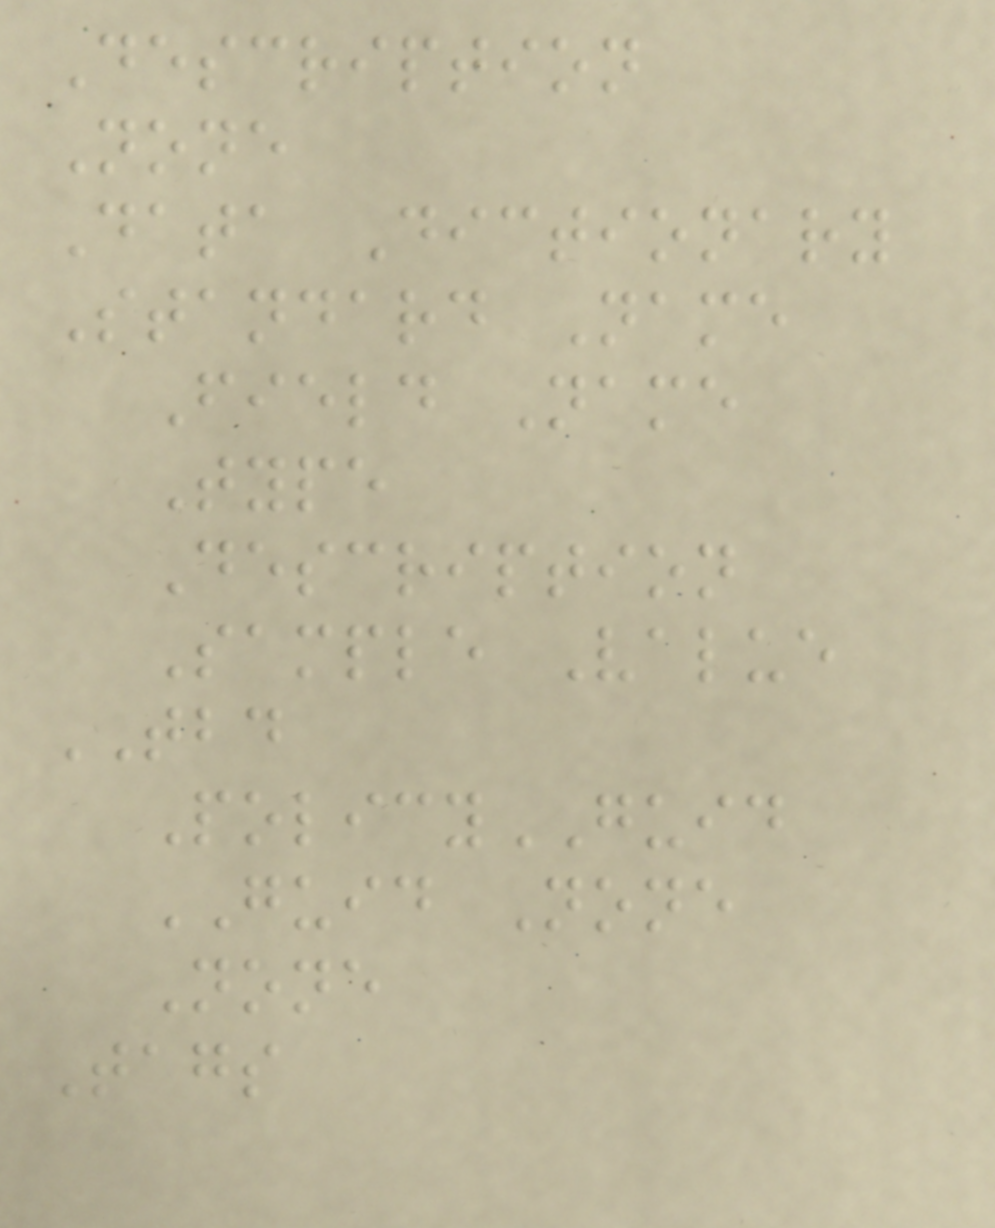Description
None
Data Dictionary
Standard Name
Field Name
Type
Description
Sample Value
TBD
PolicyGUID
GUID None
None
Tags
